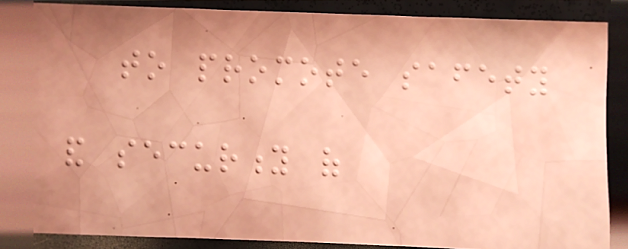to promote safety
and security of
